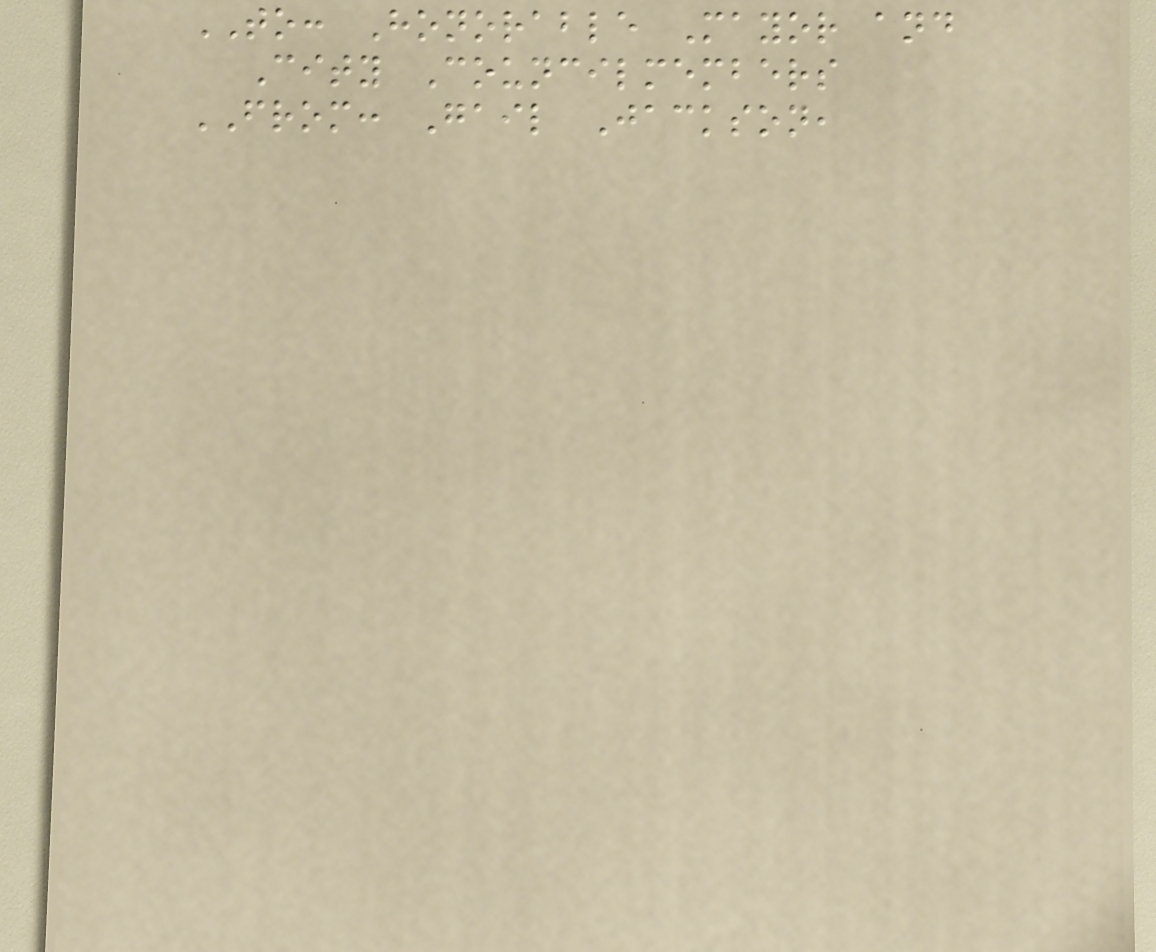TO: Honorable Mayor and
City Councilmembers
FROM: Gail Jackson,
